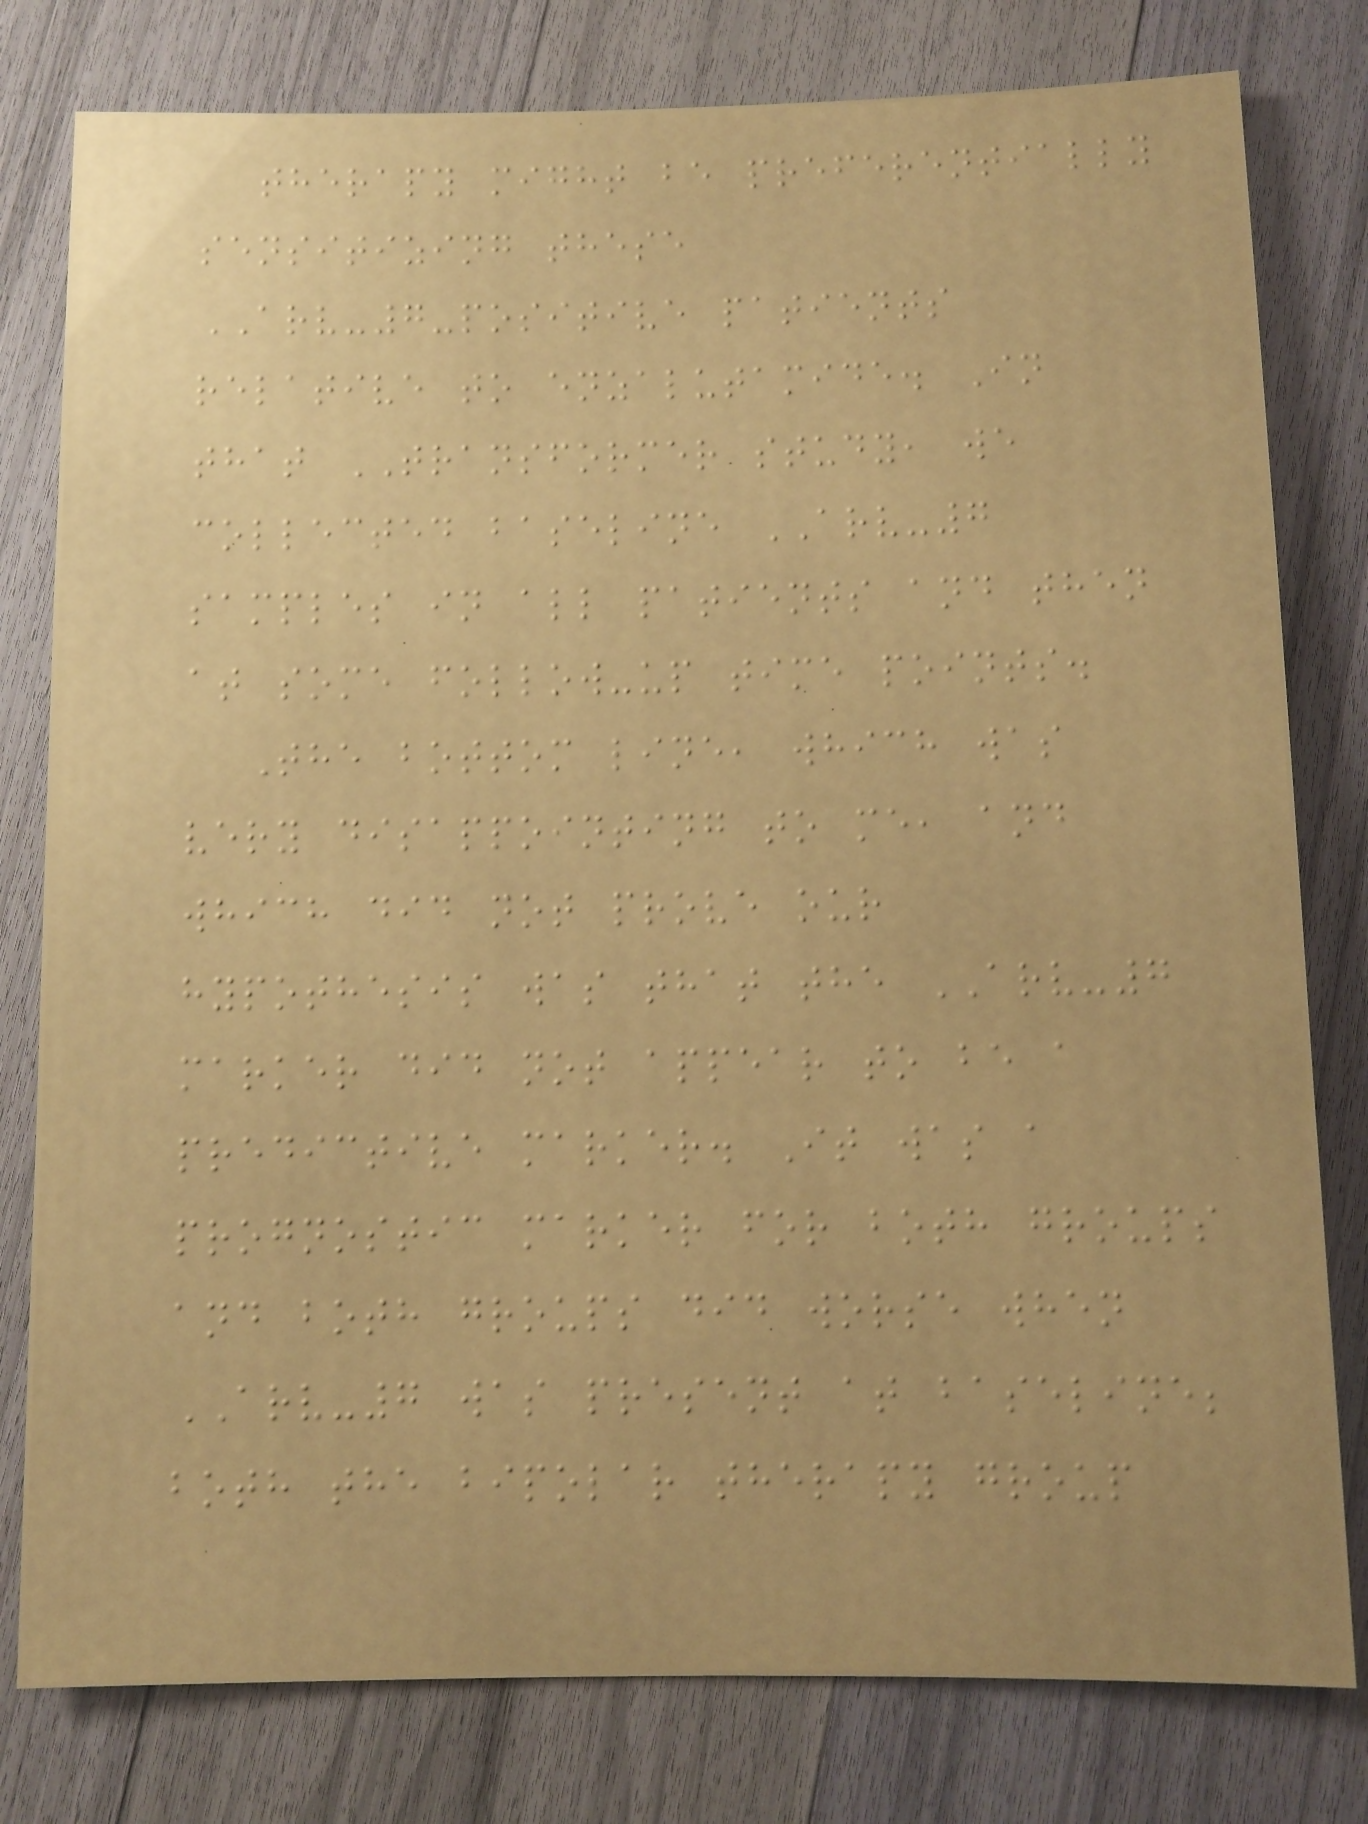therapy might be preferentially
sensitizing these
ARV-7-positive patients
relative to enzalutamide. In
that TRANSFORMER study, we
collected baseline ARV-7
samples in all patients and then
at some follow-up time points.
The bottom line, which was
very disappointing to me, and
which did not prove our
hypothesis was that the ARV-7
marker did not appear to be a
predictive marker. It was a
prognostic marker for both groups
and both groups did worse when
ARV-7 was present at baseline;
both the bipolar therapy group
